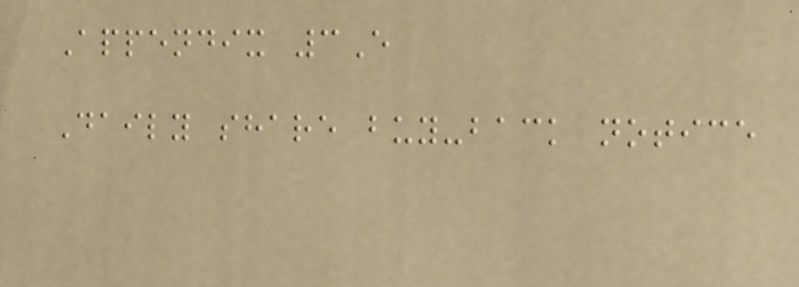Appendix 3E
Daily share buy-back notice
